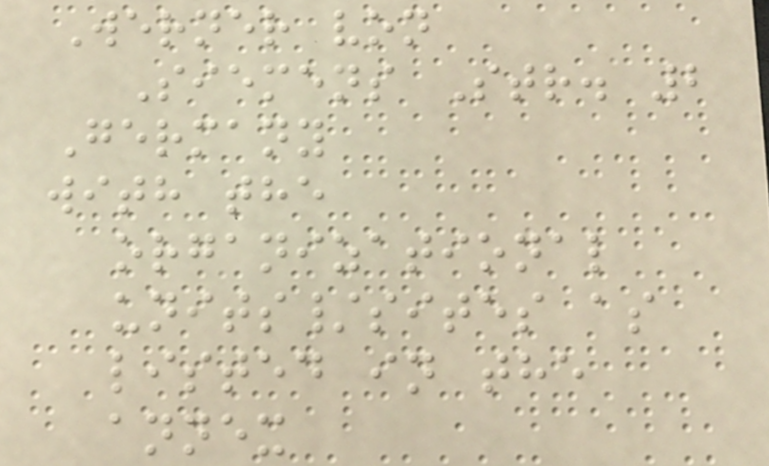Werner von
Siemens Str. 2
Germany
with the
organizational
units/sites as
listed in the
annex
